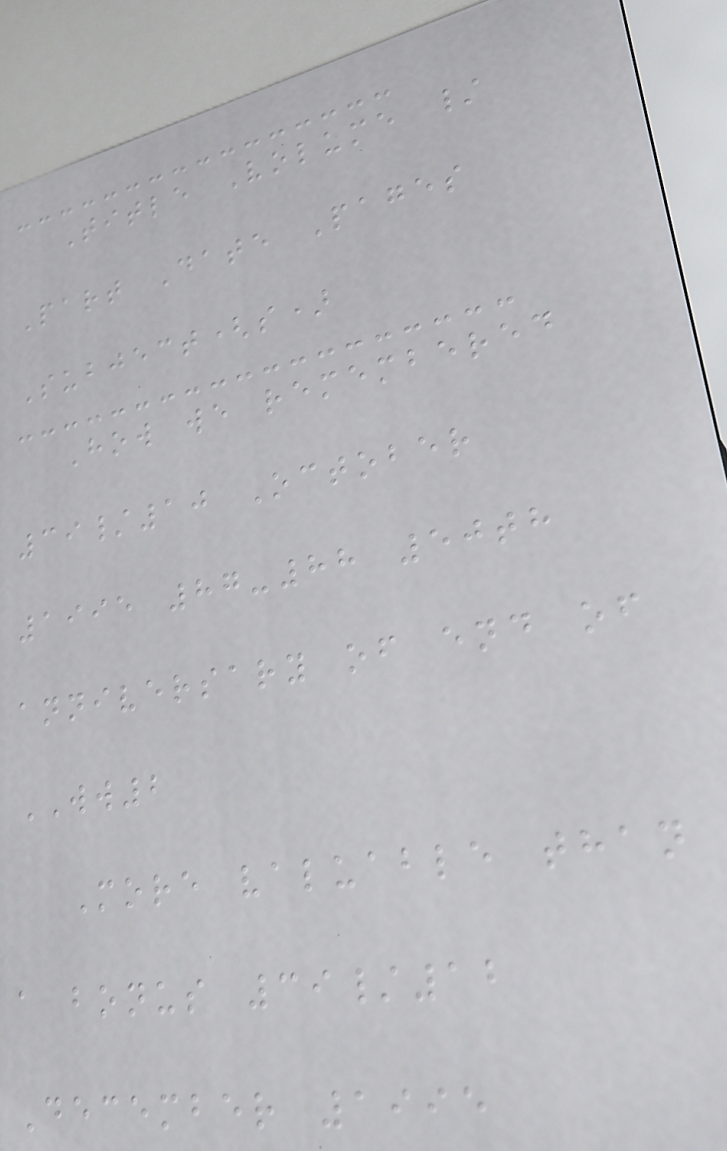Title Volume /
Part Date Pages
Subject(s)
How we remembered
39/10 October
1995 87-88 50th
anniversary of end of
WW2
More valuable than
a bonus 39/12
December 1995
